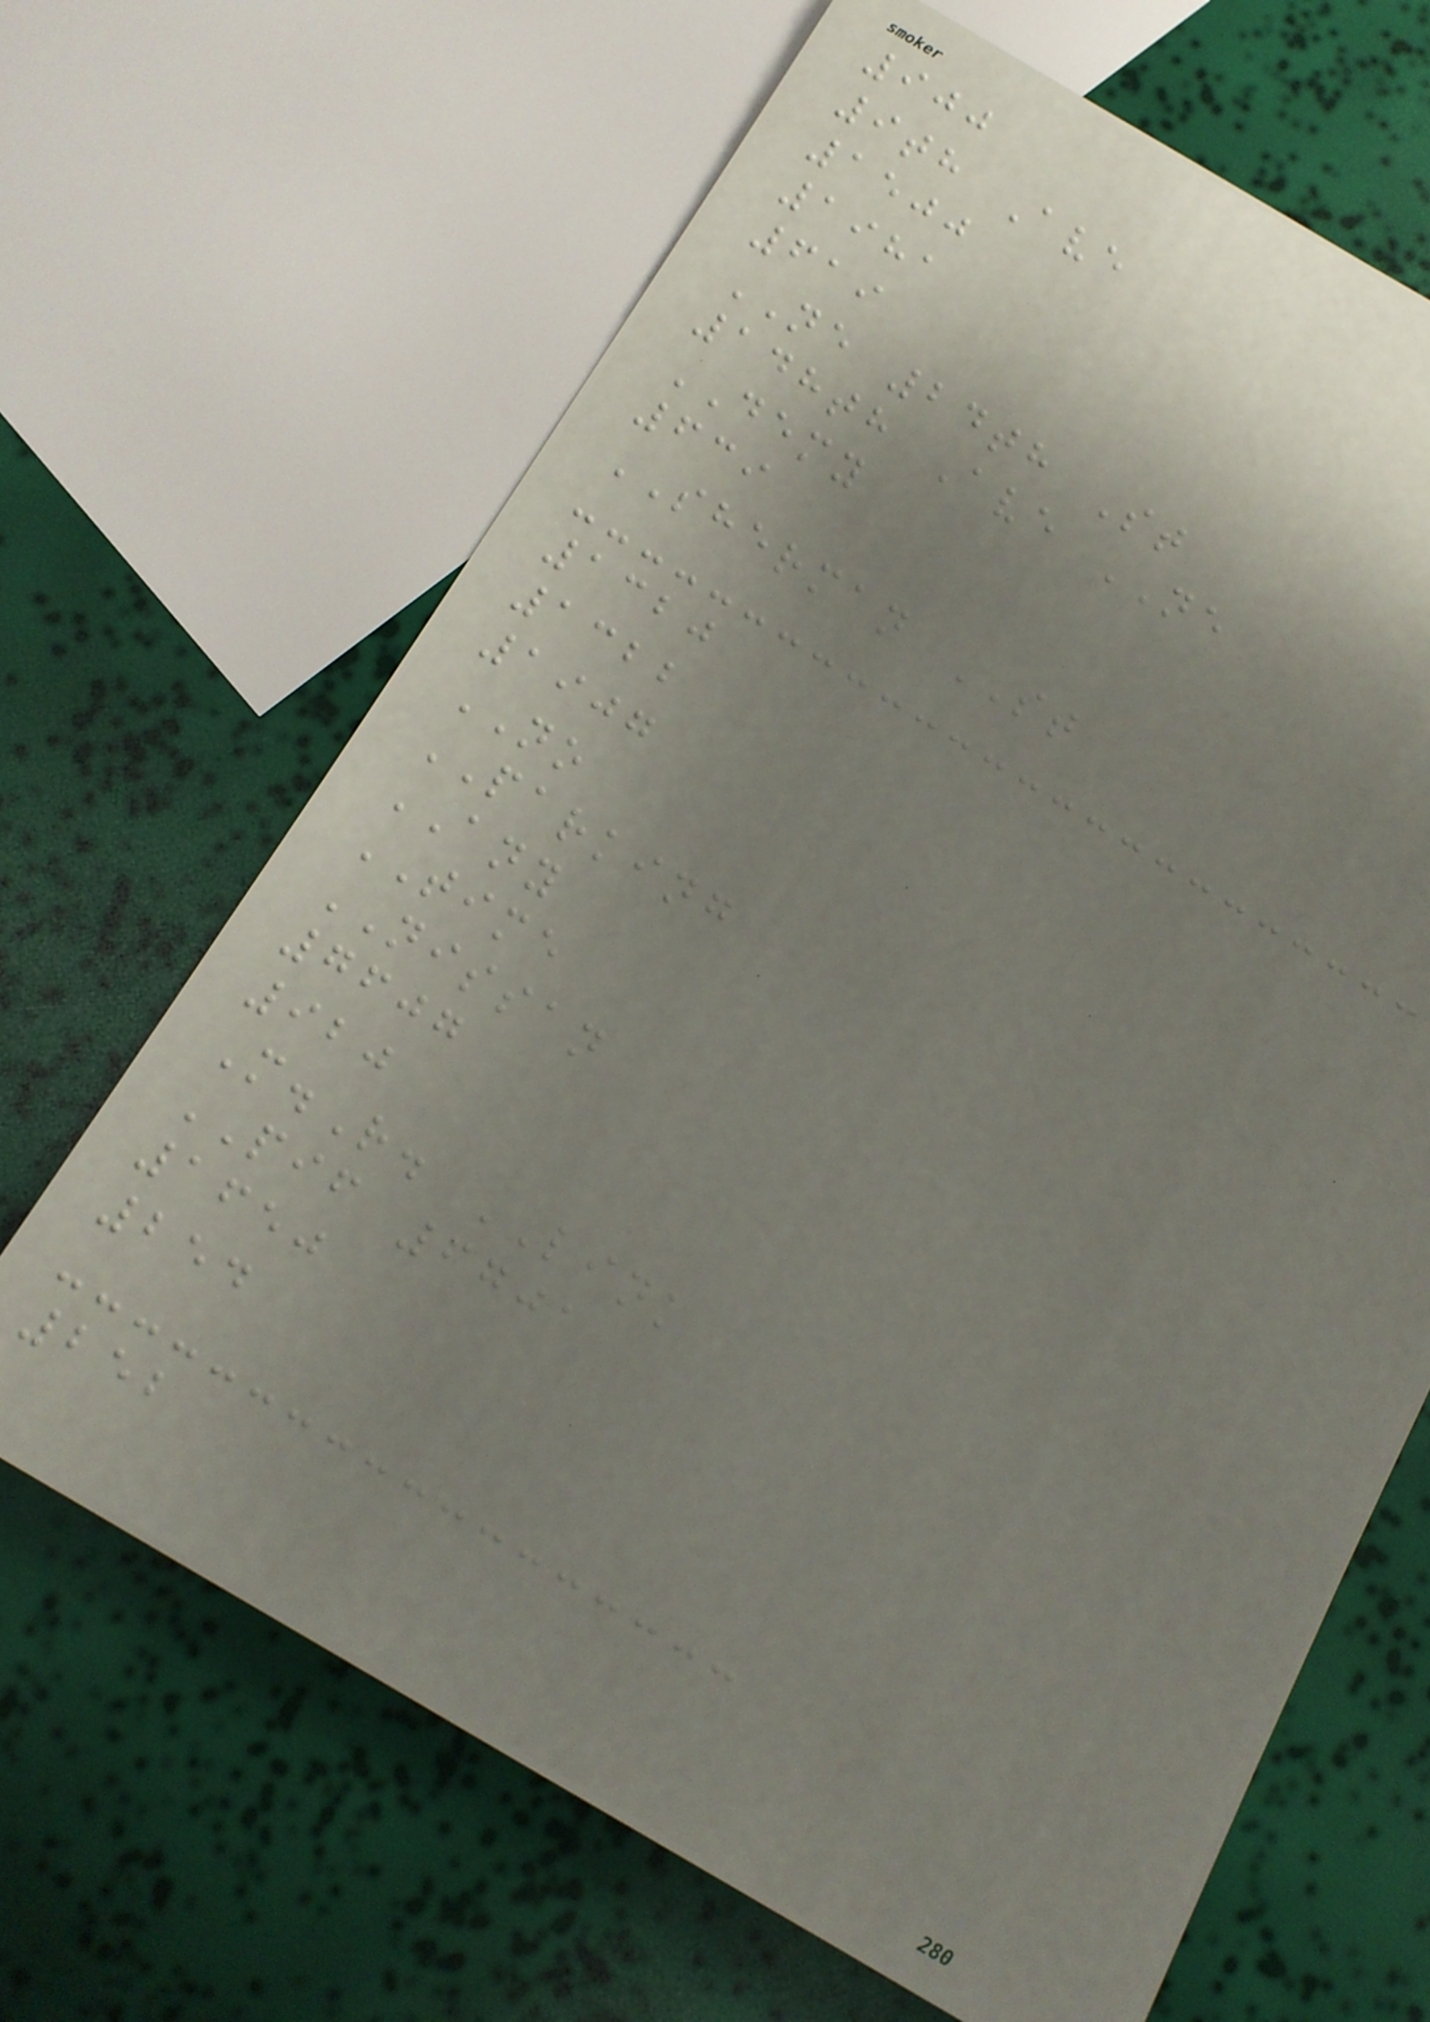900
9th Ave
1500
1981
619
NE 24th St
148th Ave NE
DEMY
639
SHERMAN ST
1320
1322
1907
NO
PARKING
ANY
TIME
NISSAN
7607
920
M.R. LINK
PIF 6701
1650
254
252
